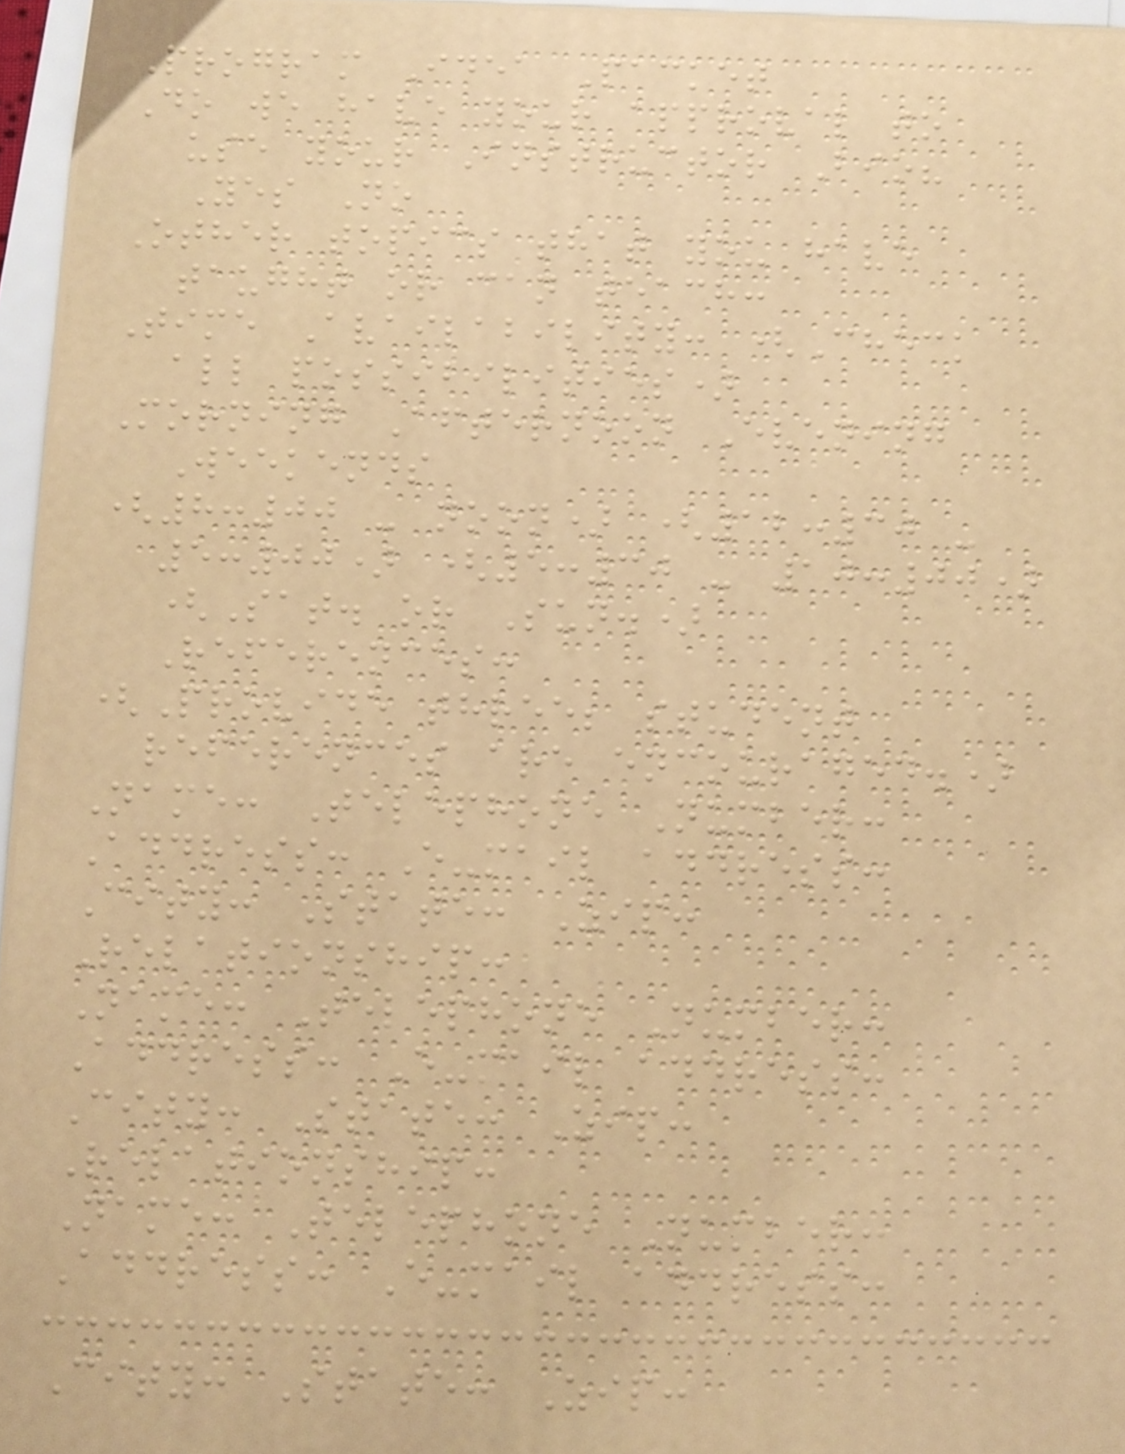Program Idea Packet
Do we have your approval to
use your Instructor Bio?
Yes No
Other topics that you have
taught or can teach:
Time Availability: (Check
all possibilities)
Morning Afternoon Evening
Weekends
(8:00 - noon) (12:30 -
5:00) (5:30 - 10:00)
(Sat. or Sun.)
References:
(Provide three; student
references are encouraged.)
Name: Telephone Number:
Address: E-mail address:
City: State: Zip:
Relationship:
Name: Telephone Number:
Address: E-mail address:
City: State: Zip:
Relationship:
Name: Telephone Number:
Address: E-mail address:
City: State: Zip:
